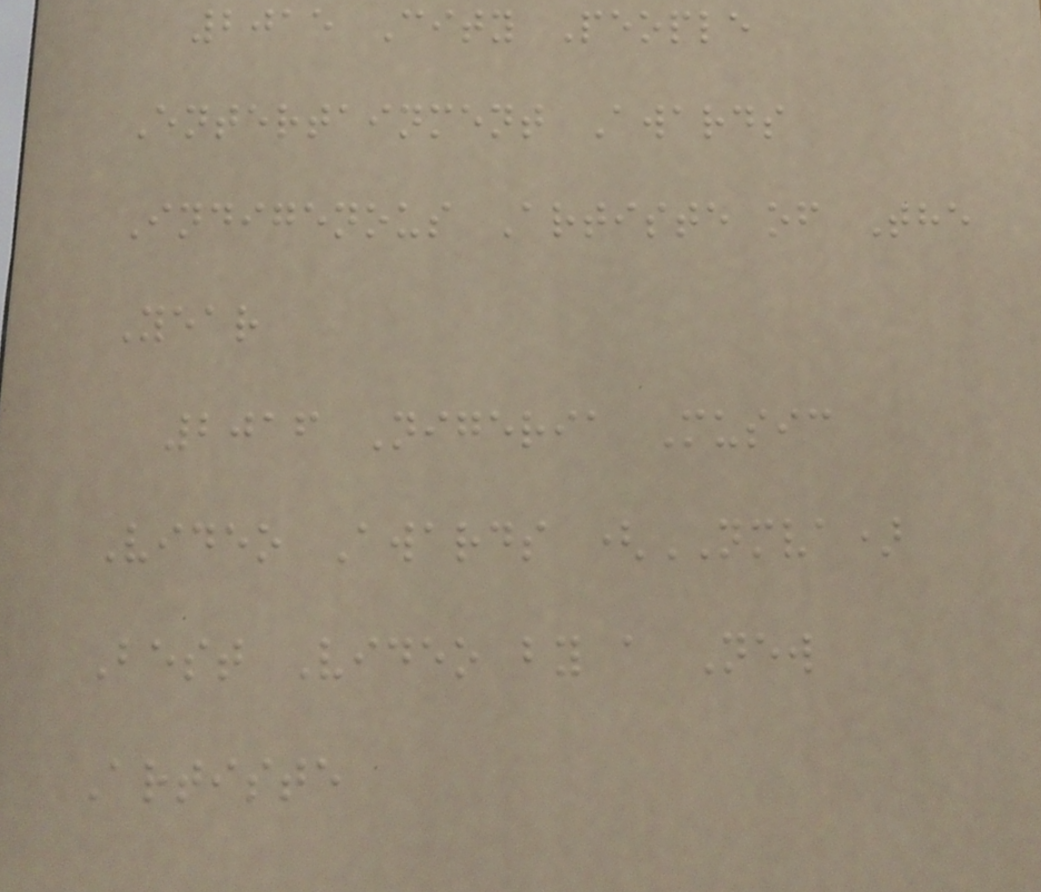2015 City People
Entertainment Awards
Indigenous Artiste of The
Year
2016 Nigeria Music
Video Awards (NMVA)
Best Video by a New
Artiste
